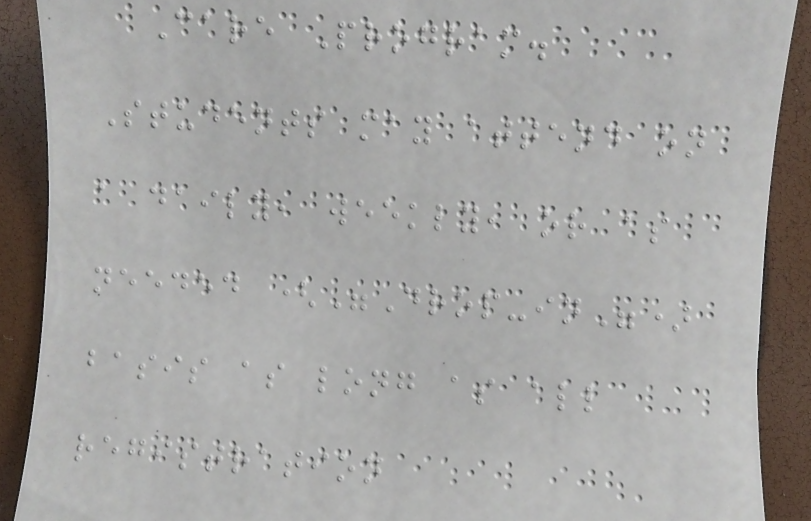Care Program.
Students may attend on
a daily, weekly, or as
needed ("Drop-in")
basis as long as all
registration
